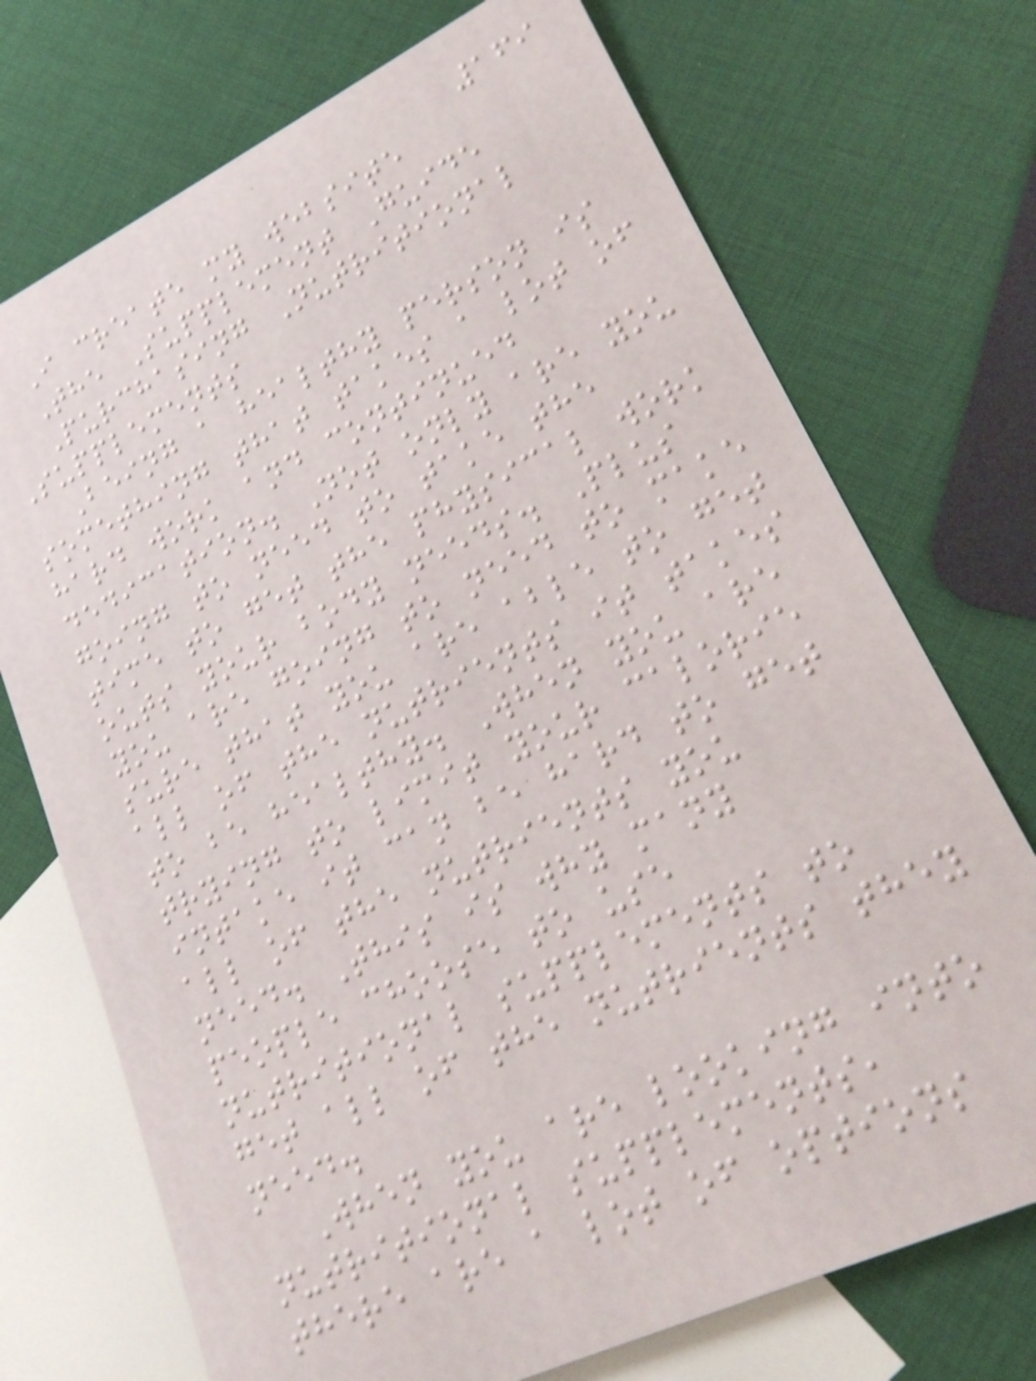169
I create my website
The Supplement Guide
Purchasing Nutritional
Supplements
Being a healthy person is
something that takes a lot of
hard work and continued
dedication. Not only are you
going to need to take the
time to get the physical work
outs your body needs. Plus
you are going to need to make
sure that you are able to get
all of the nutrients it takes
to be healthy. When you are
trying to limit your calorie
intake it can be hard to get
all of the nutrients you
need. This is why many
people choose to use
nutritional supplements to
get all of the nutrients they
need.
When you are looking into
nutritional supplements,
there are a lot of options
